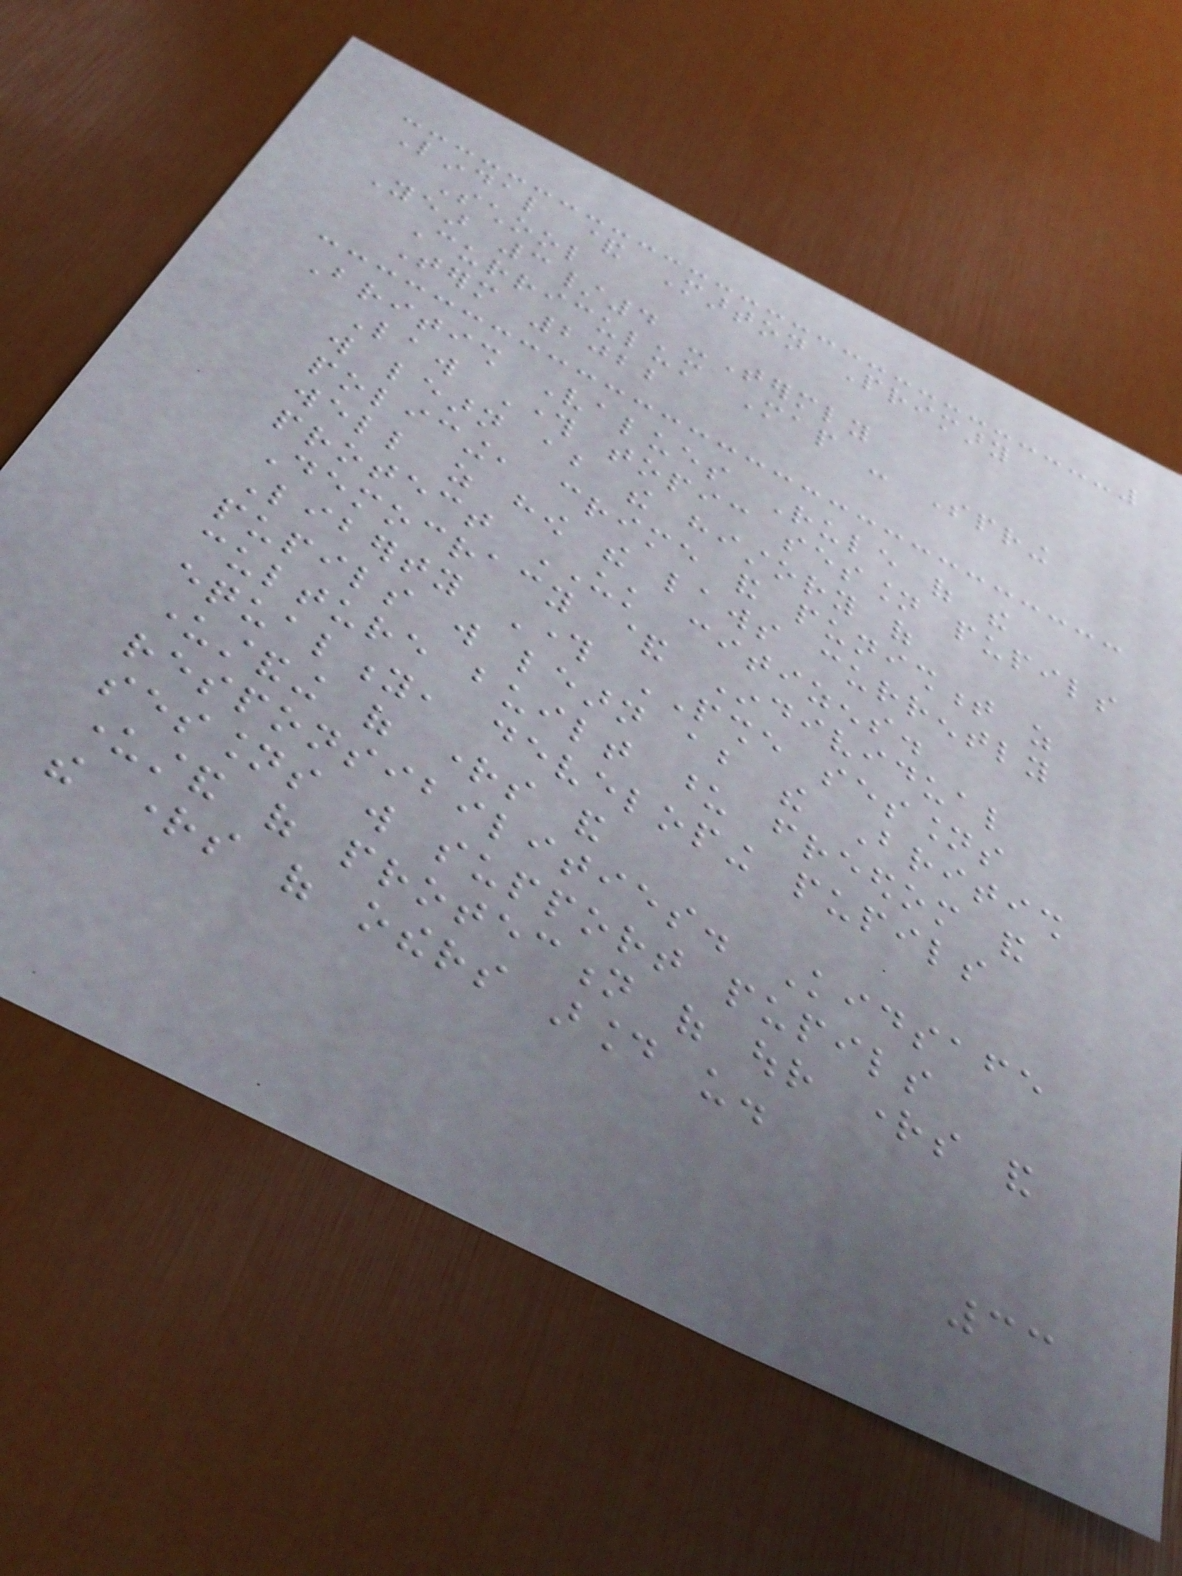Lindal & Marton Primary
School
Year 3/4 -Termly
Curriculum Map - Spring
Term 2022
British Values Rule of the
Law Through topic session pupils
will learn about the history of
policing, crime and punishment as
well as how the laws currently
protect UK citizens.
Democracy & Individual
Liberty Through PSHE sessions
pupils will learn about the British
culture built upon freedom and
equality, developing pupils
understanding of rights and
responsibilities. Kidsafe
sessions will support pupils
understand of protection of our rights and
the rights of others around us.
33
